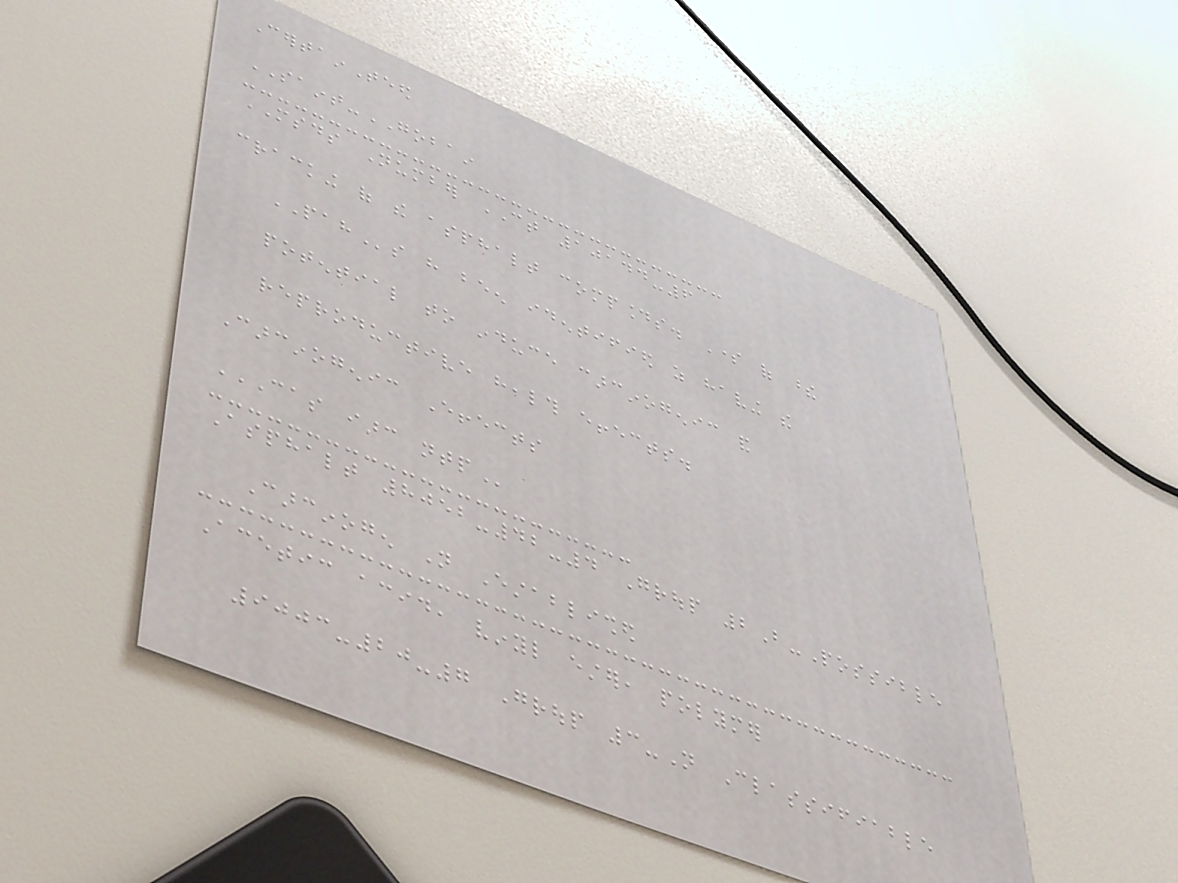CertainTeed
SAINT-GOBAIN
MSDS Number CT 10144-6
cracking of the asphalt compounds. Some of these
PAHs have been identified as having the
potential to induce carcinogenic and
reproductive health effects.
Carcinogenic Effects
CAS IARC NTP
Asphalt 8052-42-4 Group 2B-Possible
Carcinogen Not Established
Acetic acid, vinyl ester, polymer
9003-20-7 Group 3-Not Classifiable
